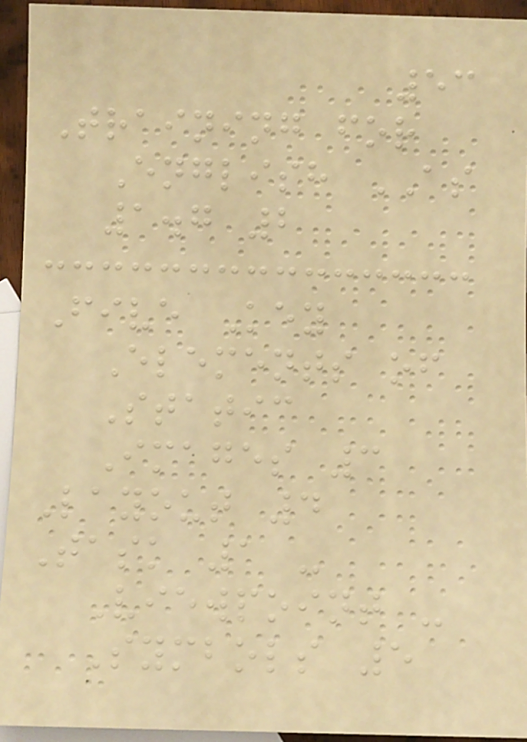53
Training for
English AS
1.7 2
Five Key
Elements of
Static
Images 3
Layout 4
Task 1 -
Viewpoint -
Symbols 5
